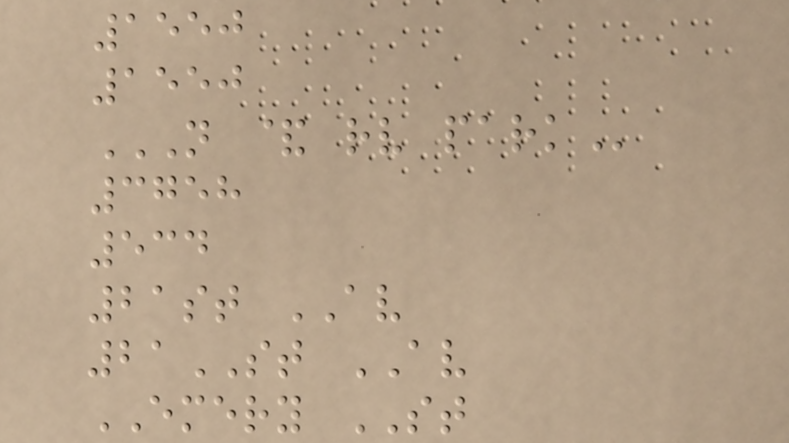1550
1550
N & RV PARK
3758
534
21st AV
21ST AV
EMERY ST
